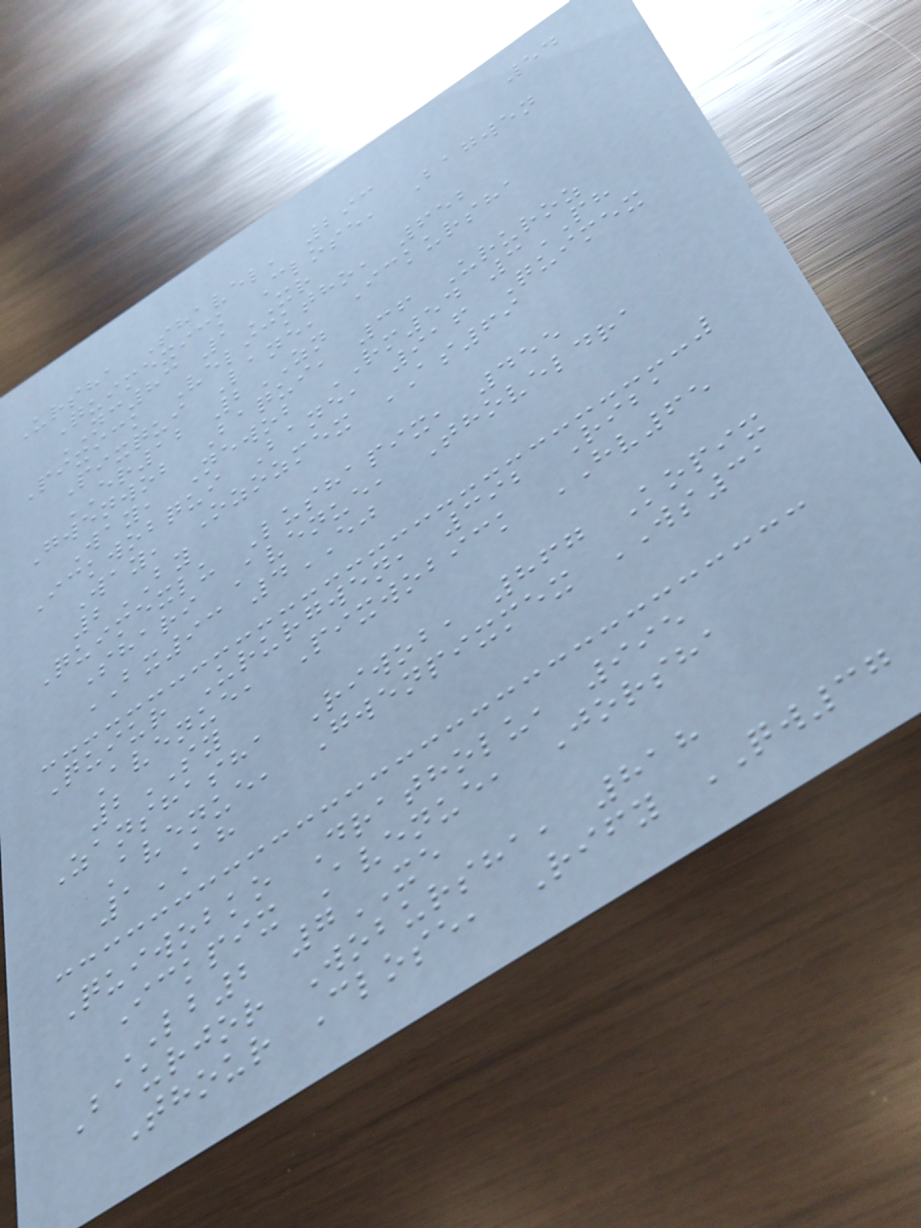54
Ursha Shavel, 293
Quimexick Close, Bagwen
NC83 1XR
Pixick Velicktho, 652
Pixqui Lane, Ickursha
ER12 2ZN
Gwenwob Baqui, 36 Ururoz
Way, Newob RM54 3PH
Ickwobqui Bane, 916 Quimex
Way, Ozozmex AS69
2BY
Quimexlu Lushapix, 455
Shari Avenue, Thoveldra
BX93 4EJ
Quiur Ururgwen, 392 Riba
Avenue, Pixwobick HV65
2SY
Zanshasha Riwob, 867 Kopix
Avenue, Gwenpixmex WS31
1AH
Quiwobko Dratholu, 995
Ickpix Avenue, Jorsha
LB2 7XE
Baurjor Wobursha, 818
Thour Close, Rify QW37
